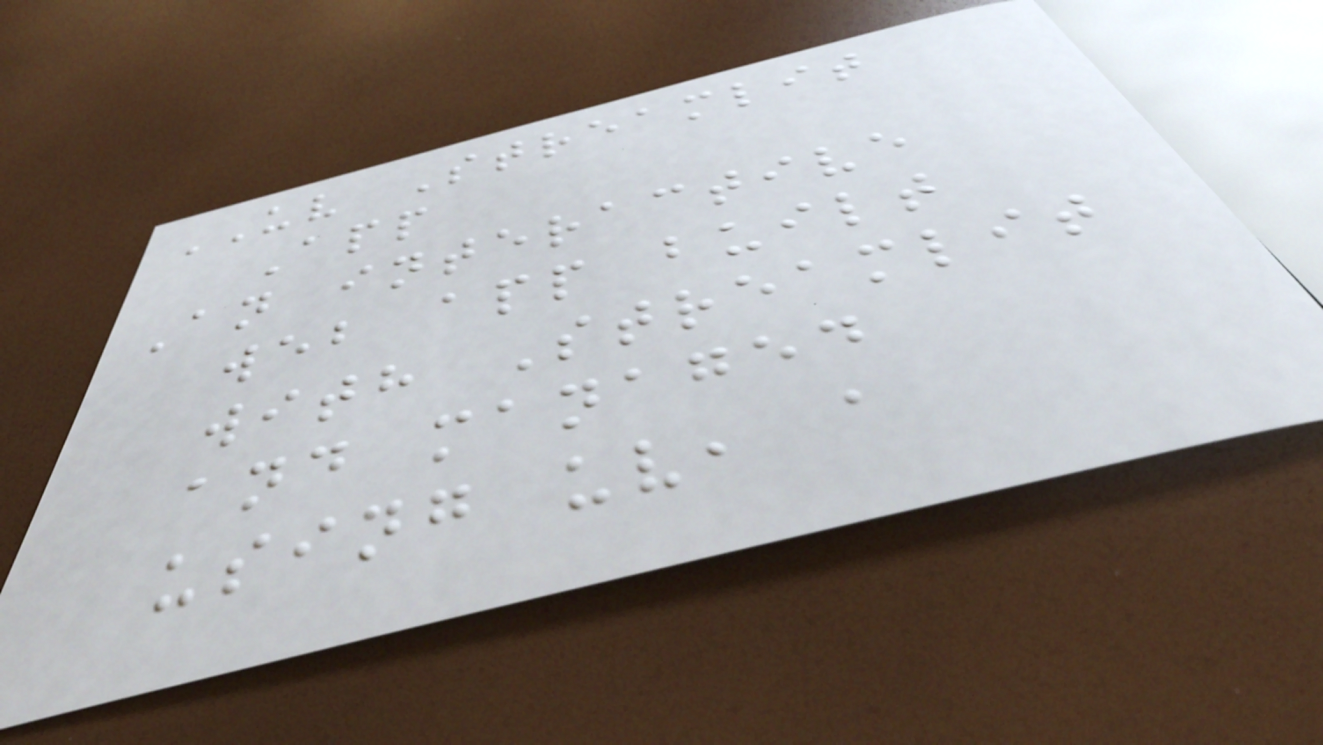UV Streamlit
App
An interactive
web app built
with Streamlit
and managed
using uv, a
